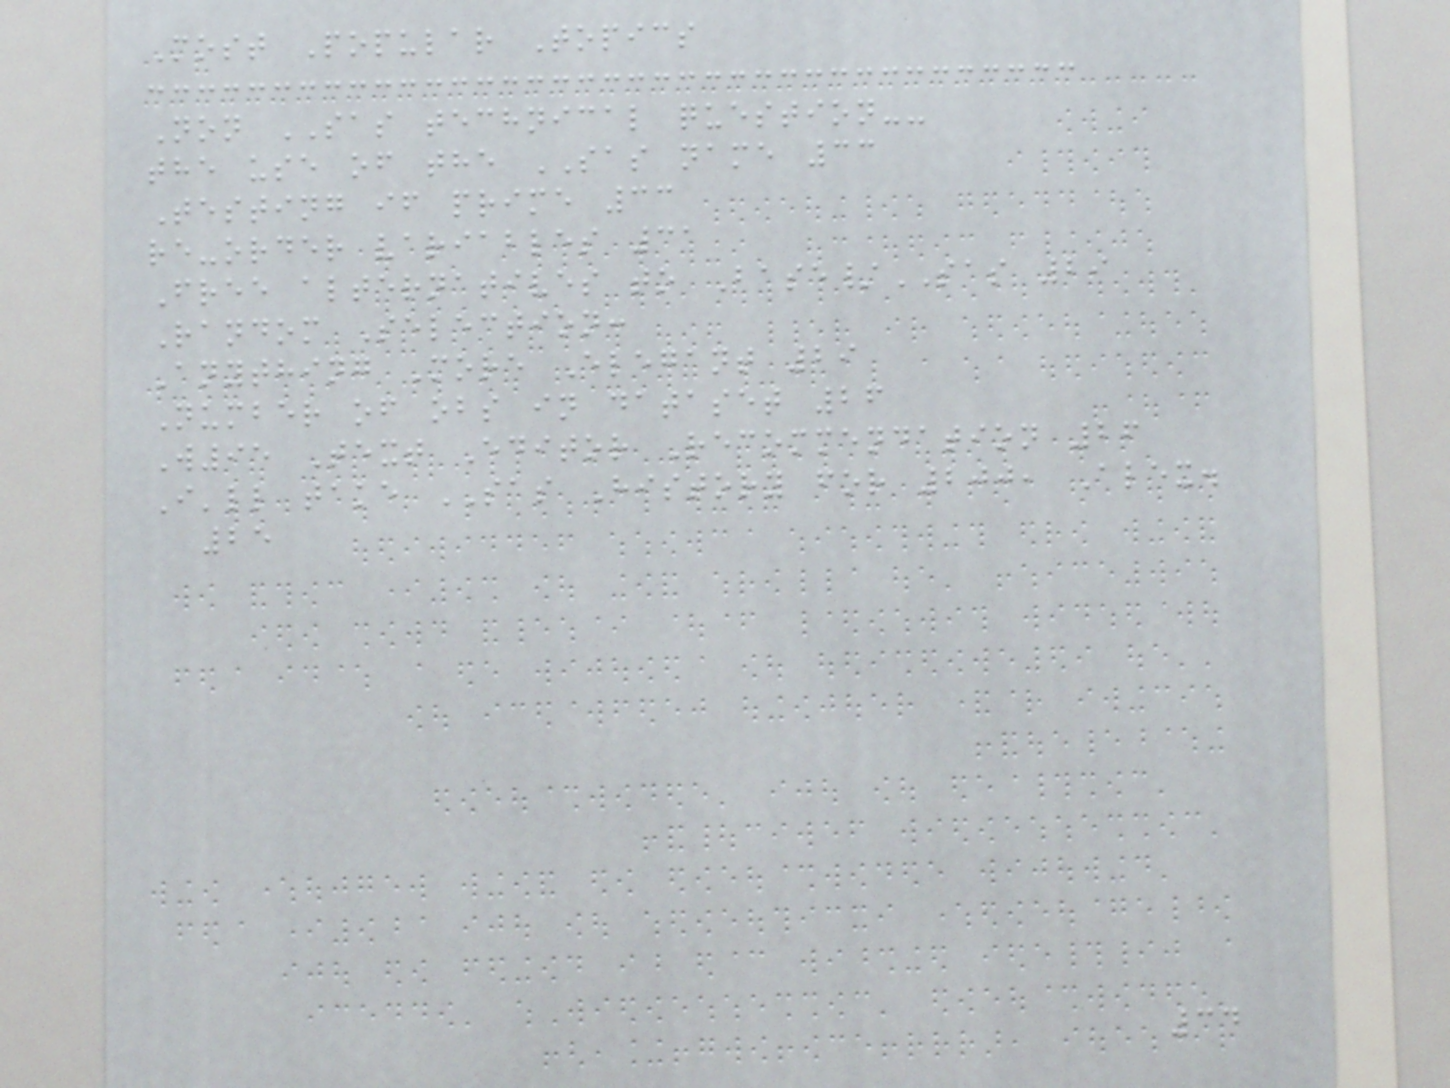Most Popular Topics
Non SAS technical question--
the use of the SAS name 33
Testing if prime 33
re-order variables 31
Free alternatives to Base/SAS 29
Random Selection:
Anything More Elegant 29
Number of obs in dataset 26
W95 Text Editor Recommendation 26
I'll take SAS History for 200, Alex.
25
34
